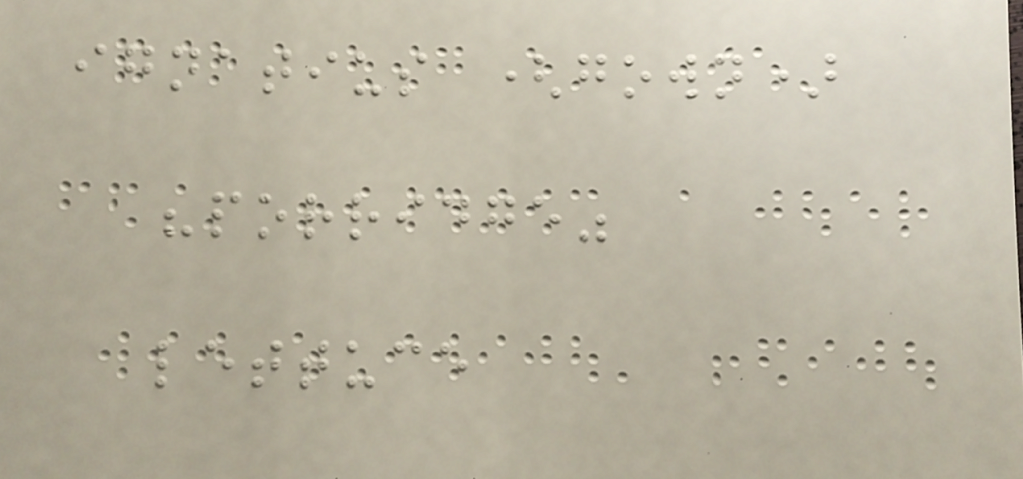ignatius (gown)
"porridge"
lettuce
